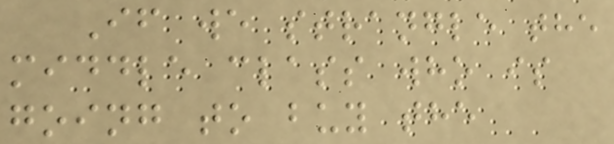If we strangle the
middle class who is
going to buy the
